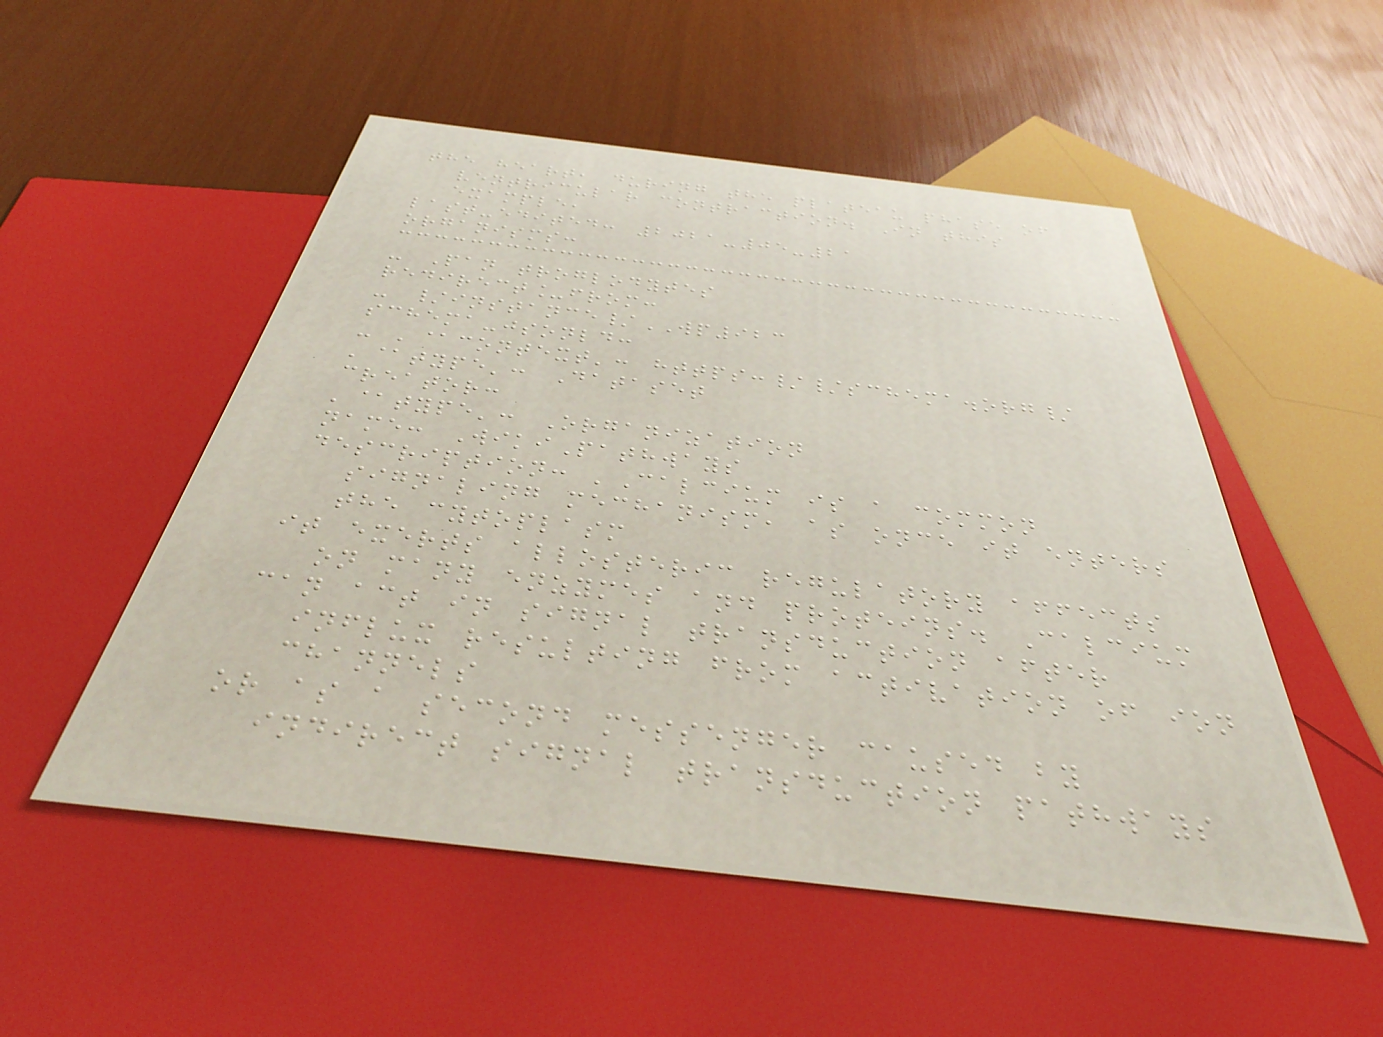the heart, during the plateau phase of
ventricular contraction. In this
example,
last-edited: 2021-05-21
organisms:
- Pan troglodytes
redirect_from:
- /instance/WP923
schema-jsonld:
- '@context': https://schema.org/
'@type': Dataset
creator:
'@type': Organization
name: WikiPathways
description: 'Calcium is a common
signaling mechanism, as once it enters
the cytoplasm
it exerts allosteric regulatory affects
on many enzymes and proteins. Calcium
can act in signal transduction after
influx resulting from activation of ion
channels
or as a second messenger caused by
indirect signal transduction pathways
